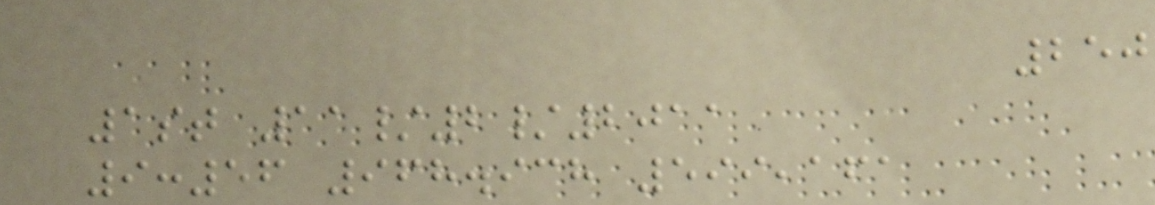250
1st 11/2/2011
9:56 968.938 599,161
